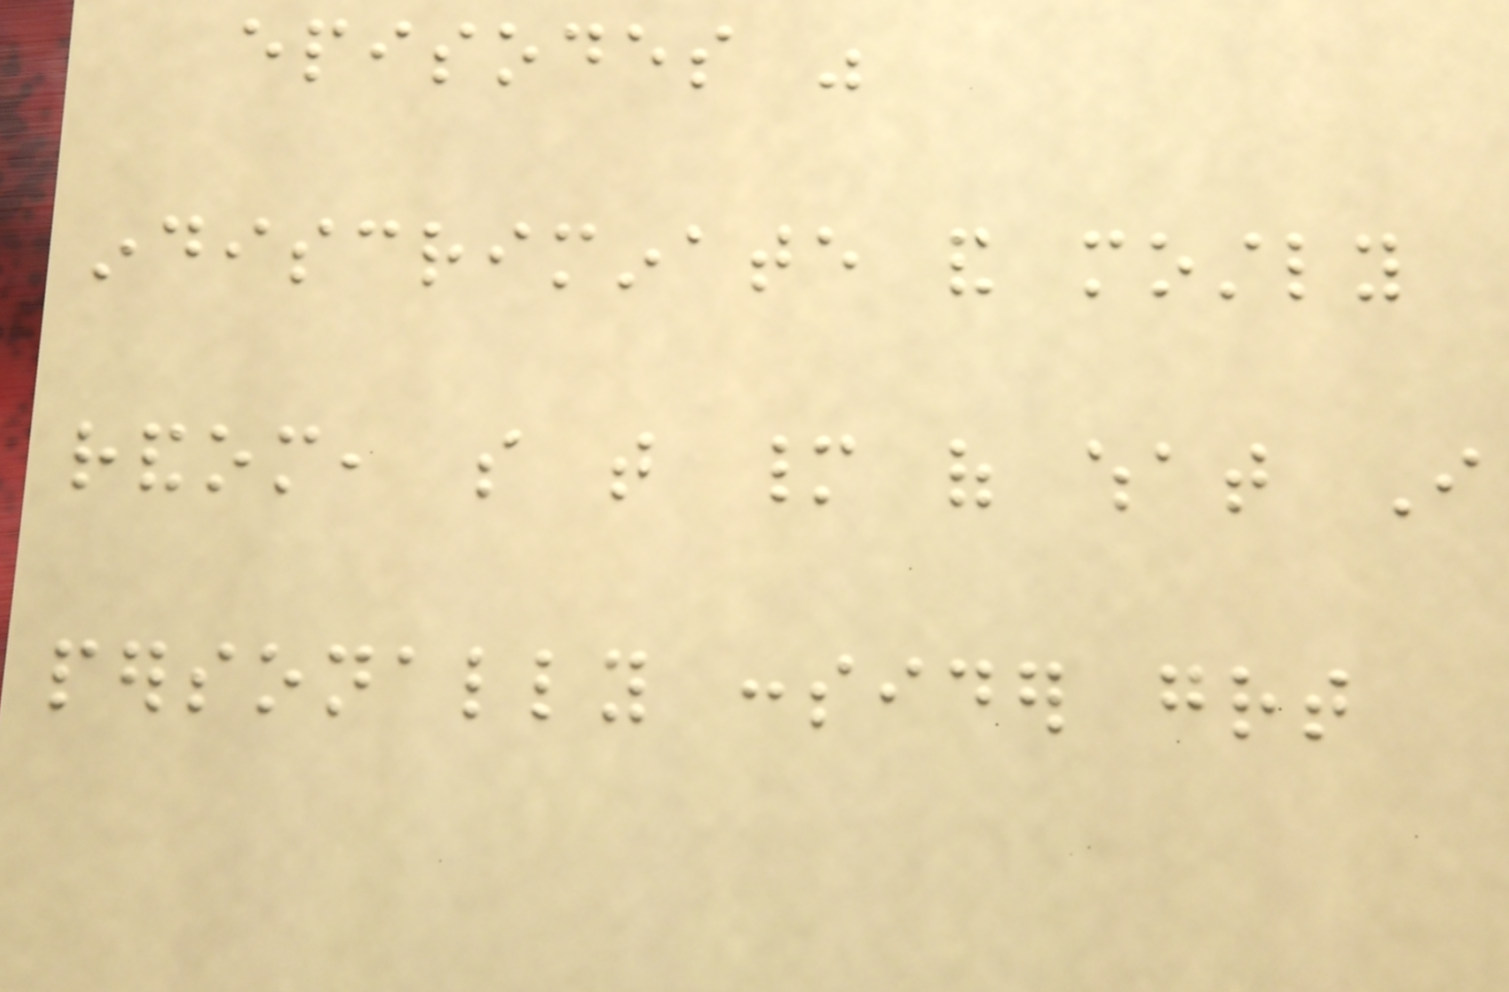episodes was
indiscriminate and mostly
random, so that many of what I
personally consider great
